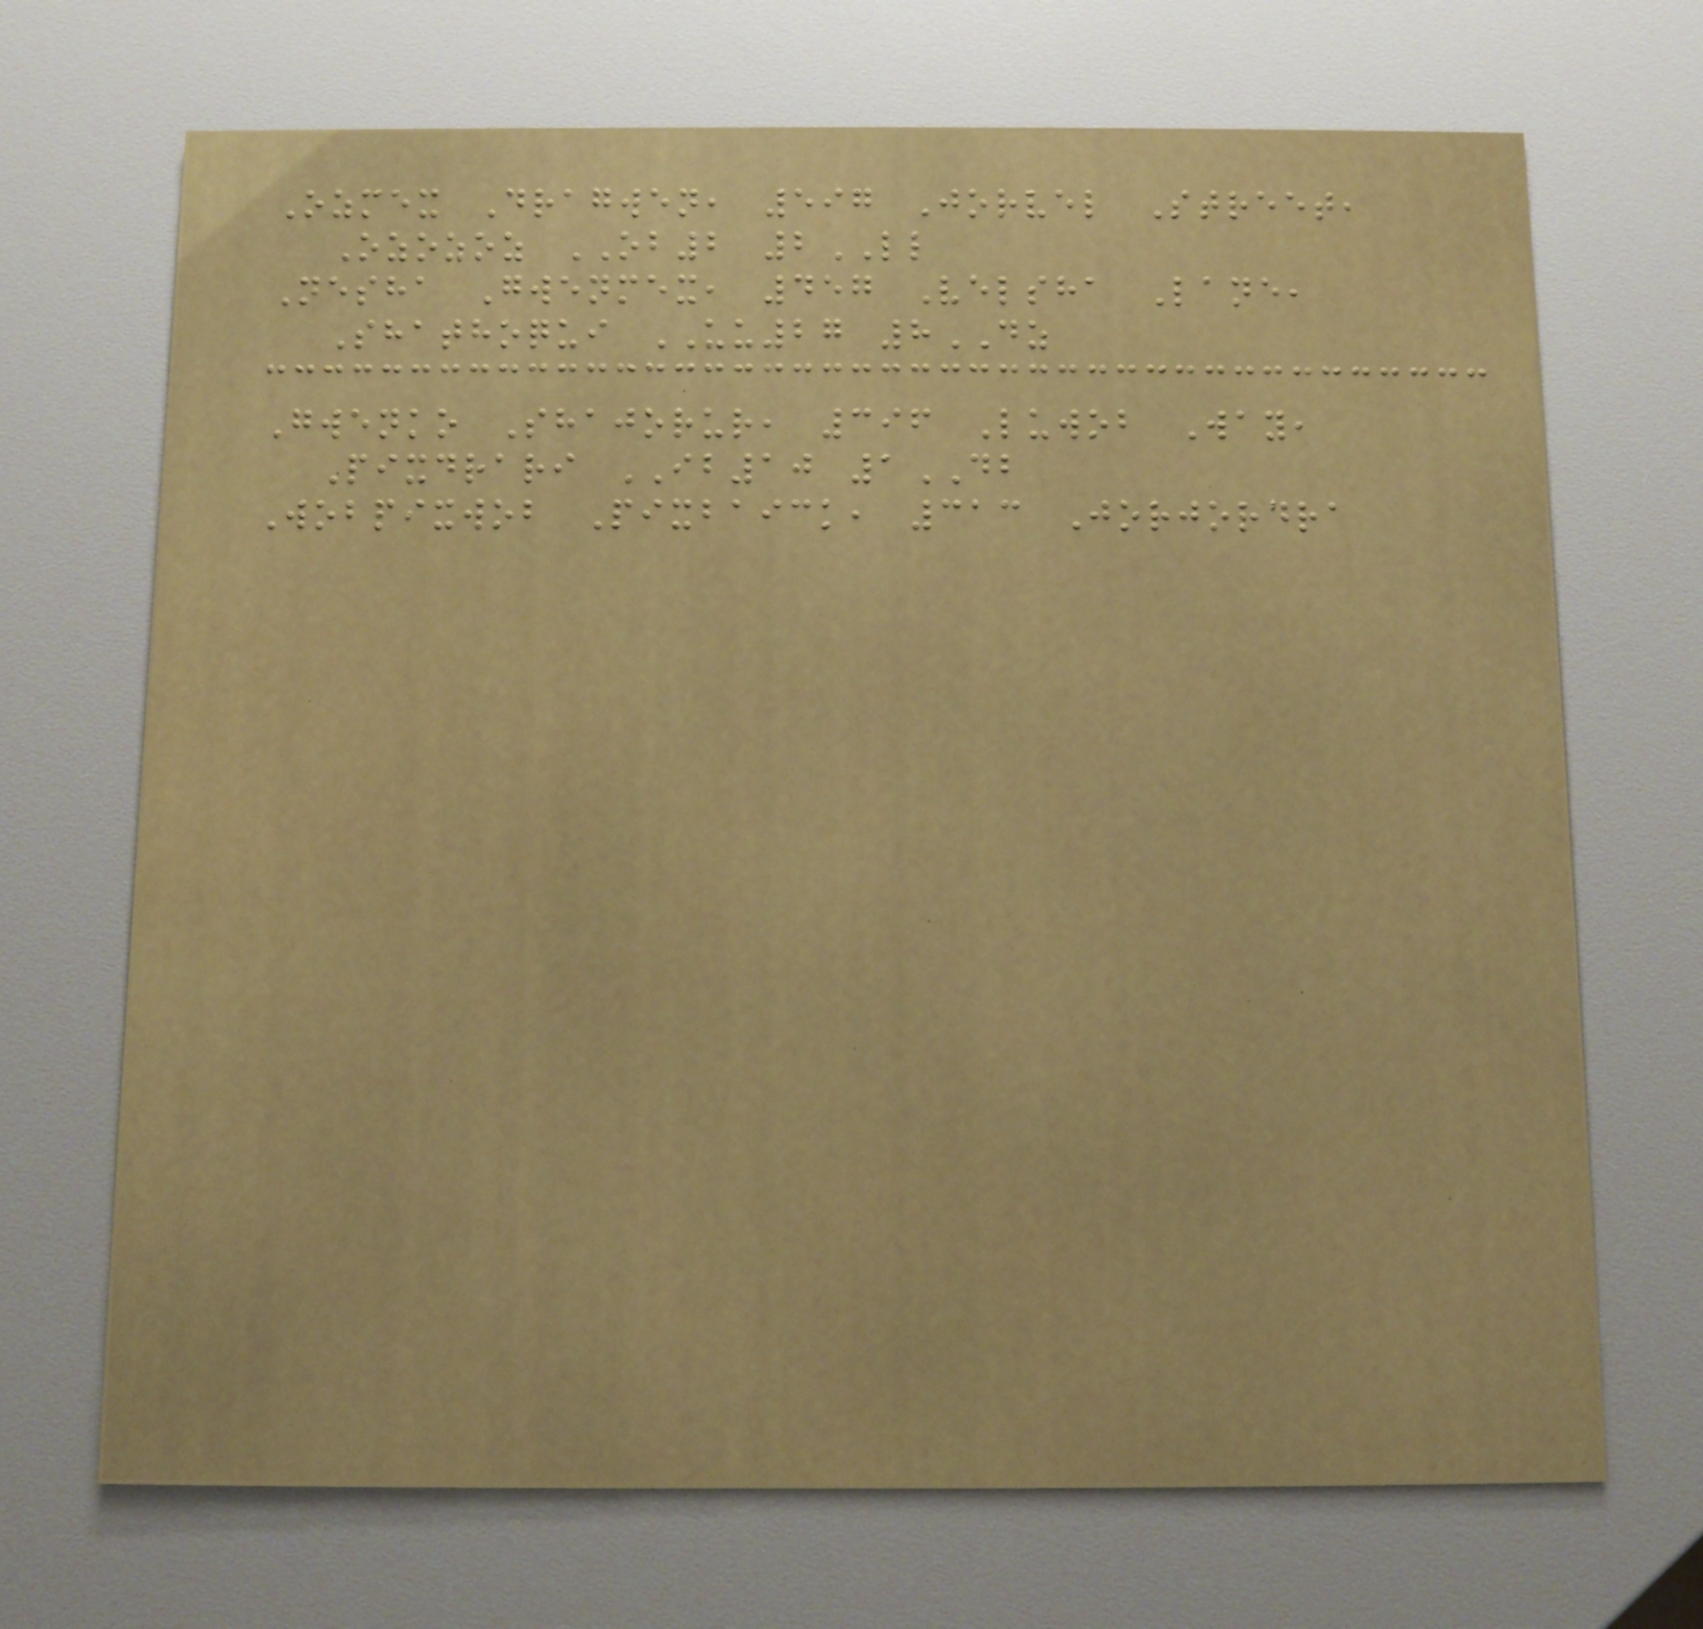Ozmex Dragwen, 597 Jorvel Street,
Ozozoz OB2 2LL
Nesha Gwenmex, 457 Velsha Lane,
Shathoqui UU27 8DZ
Gwenko Shajorur, 396 Luwob Way,
Pixdrari IB10 1DB
Wobpixwob Pixbaick, 313 Jorjordra
